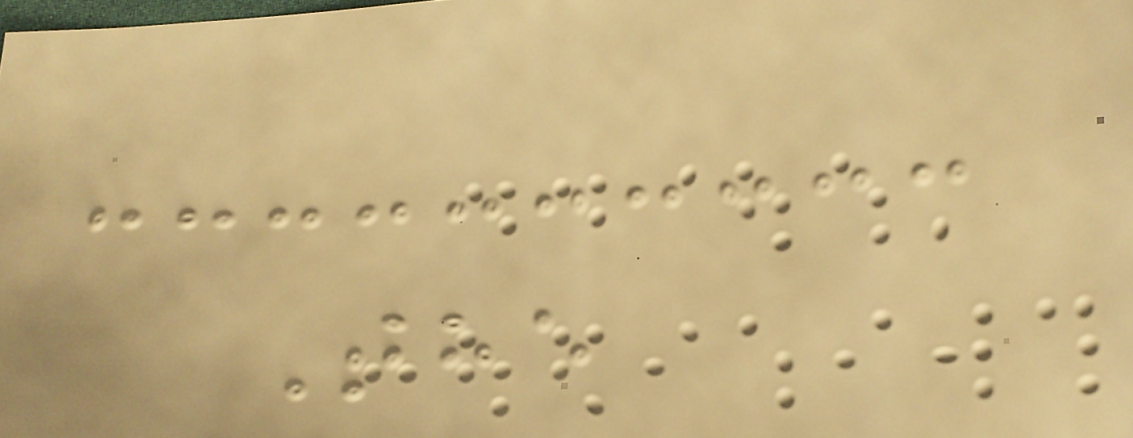The
